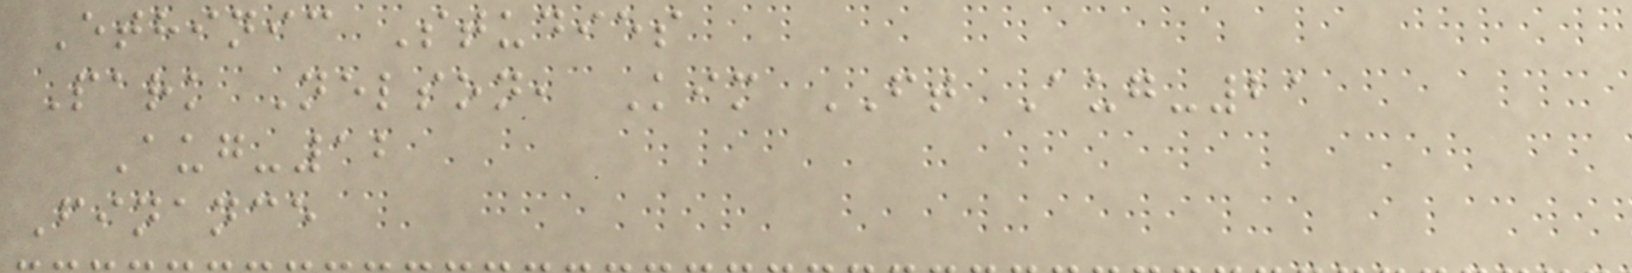Ethinic Studies
Park Nelson, Kim FT Aug-21
Aug-12
Finance
